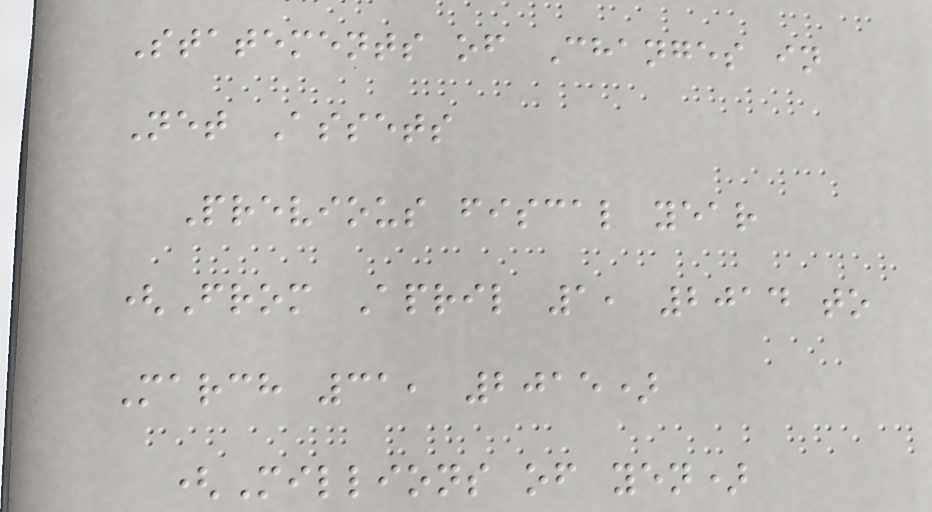Statements of Changes in
Net Assets
Previous fiscal year
(From April 1, 2014 to
March 31, 2015)
(Millions of yen)
